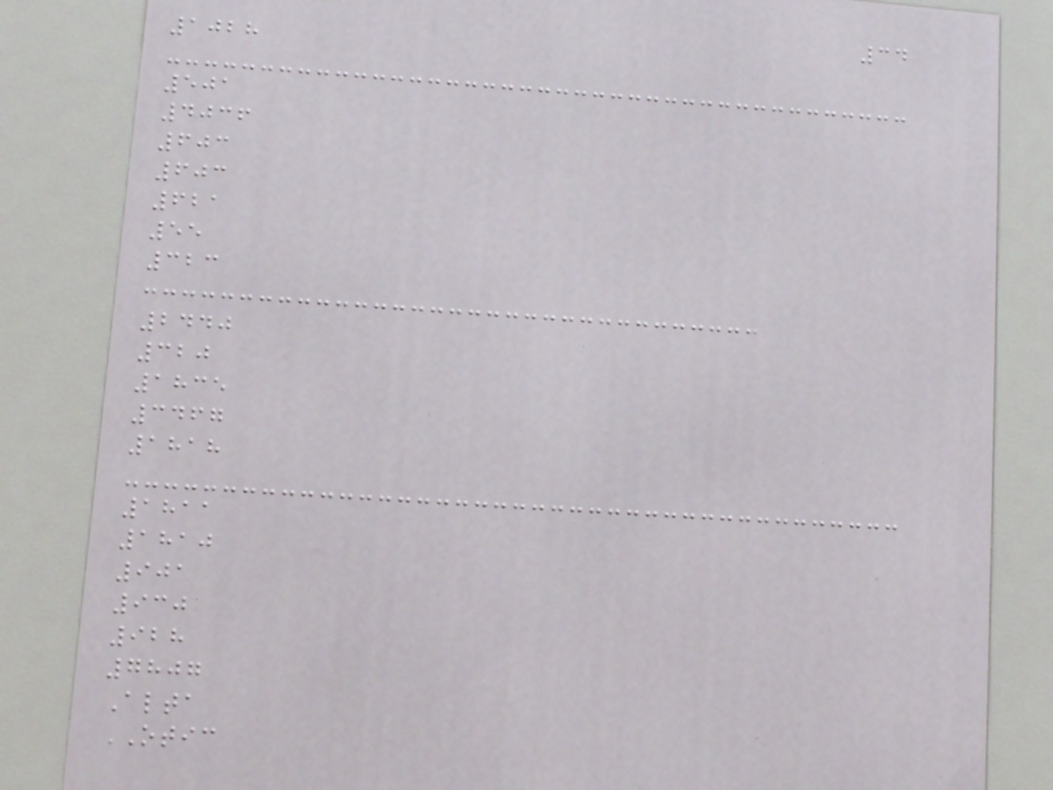34
1028
501
4036
603
603
621
55
323
2440
320
1835
3467
1818
1811
1810
901
930
928
7807
Alta
OTIC
